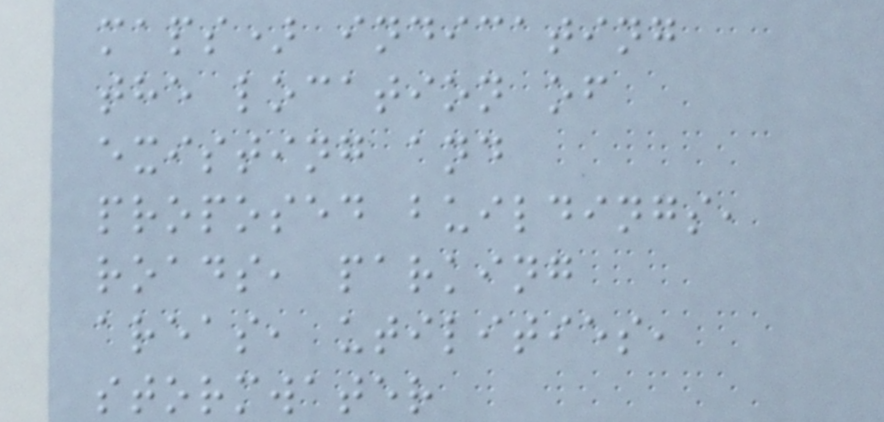maps) indicating
the location of
existing and
proposed buildings,
roads, parking
areas, utilities,
stormwater
